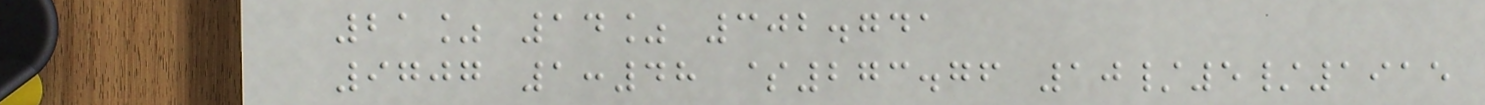21% 14% 302.741
9707 1:48 $273.76 10/5/1915
